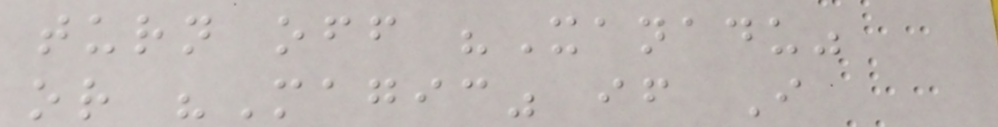turn off "Xanadu"
or "Magic" if I
